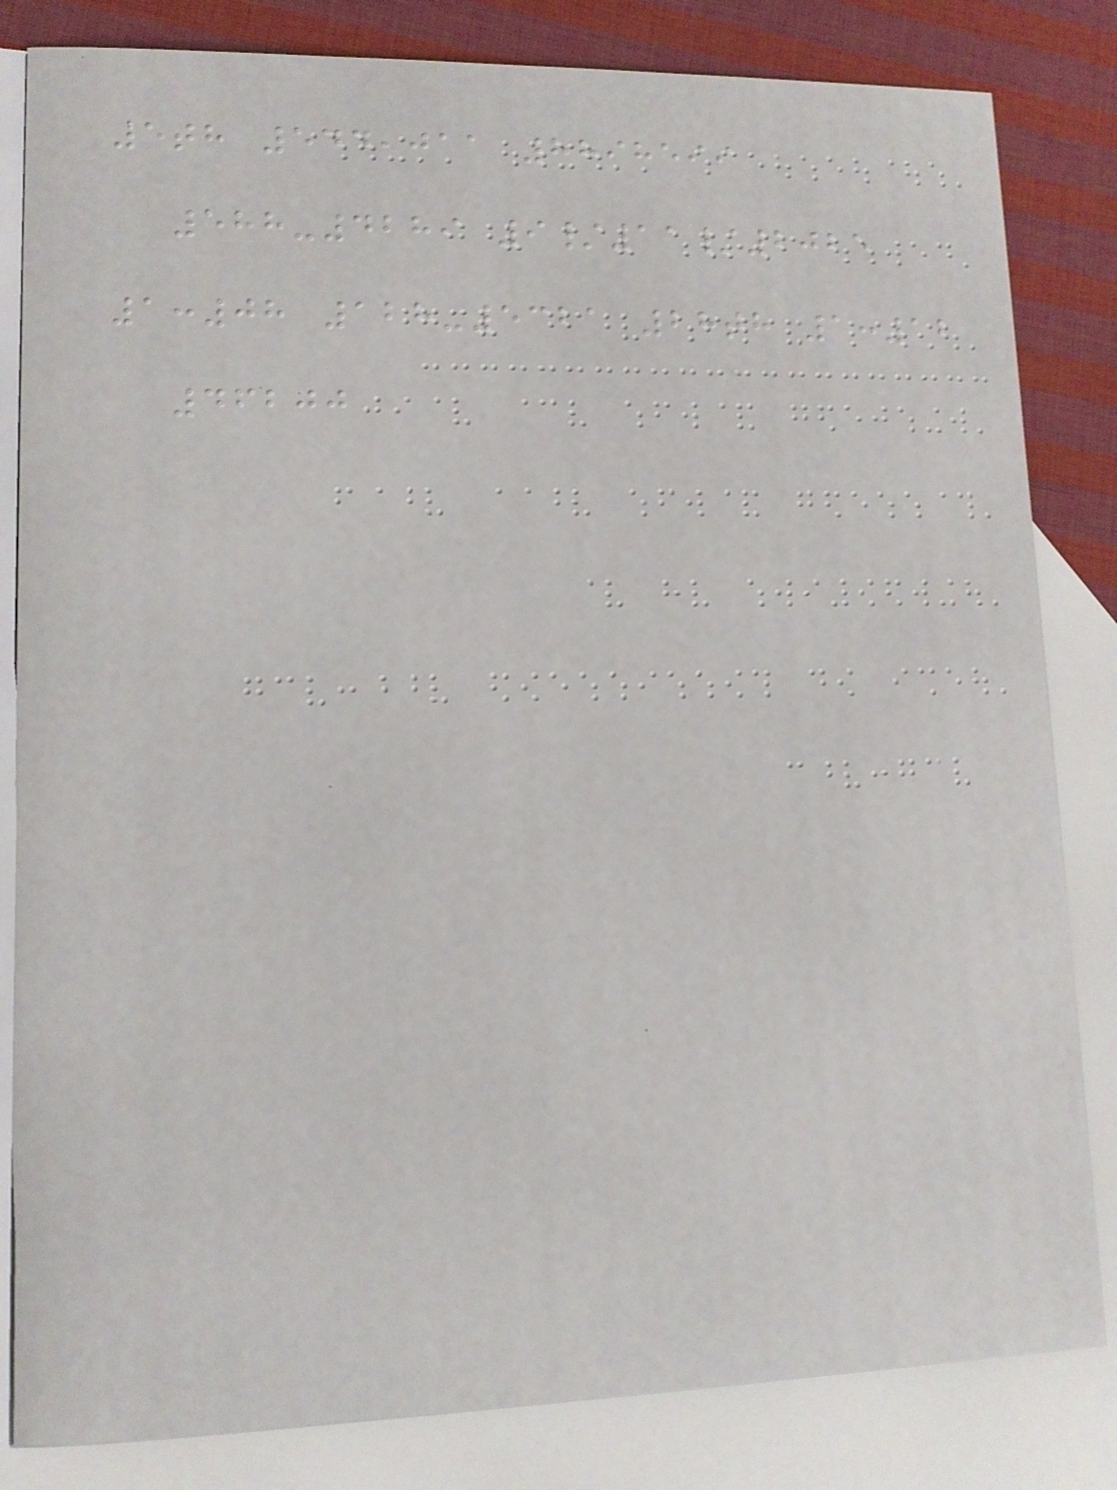5th 544,011 8898599
588-4289 9/11/2025
1:08 128-5321 28th 1:12
46200
